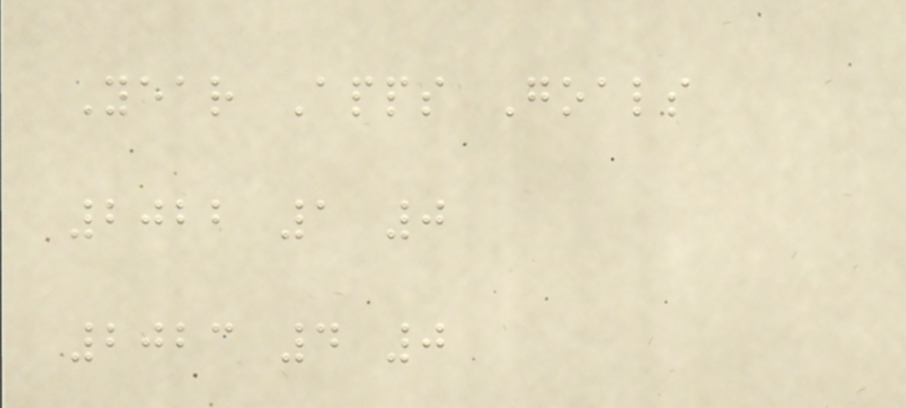Year Apps Goals
2022 1 0
2023 4 0
